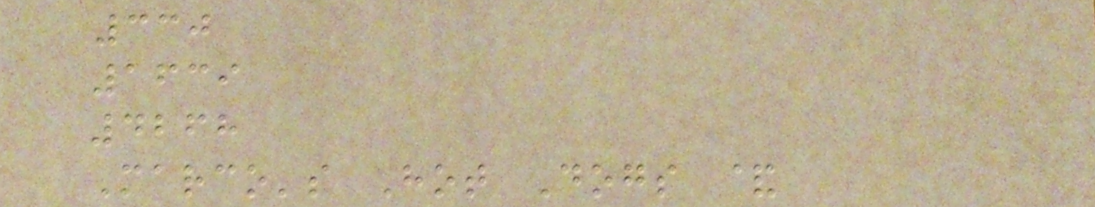330
1639
4268
Marco's Hot Dogs &
